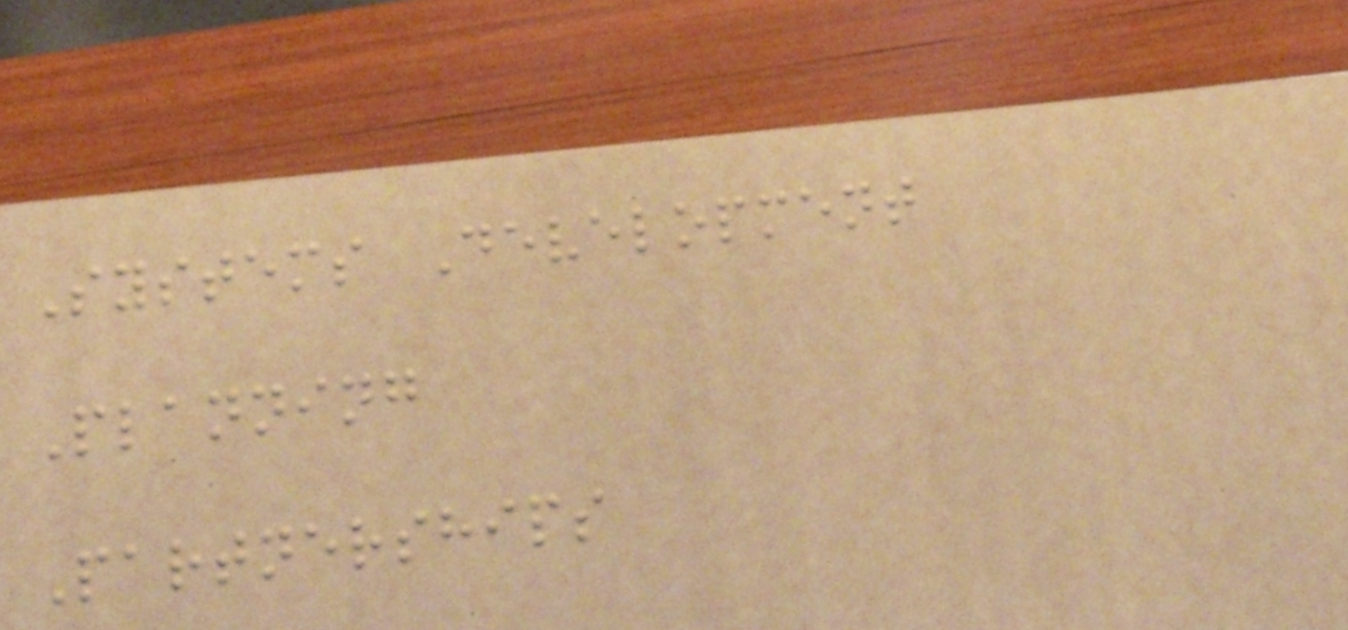Systems Development
Planning
Partnerships
